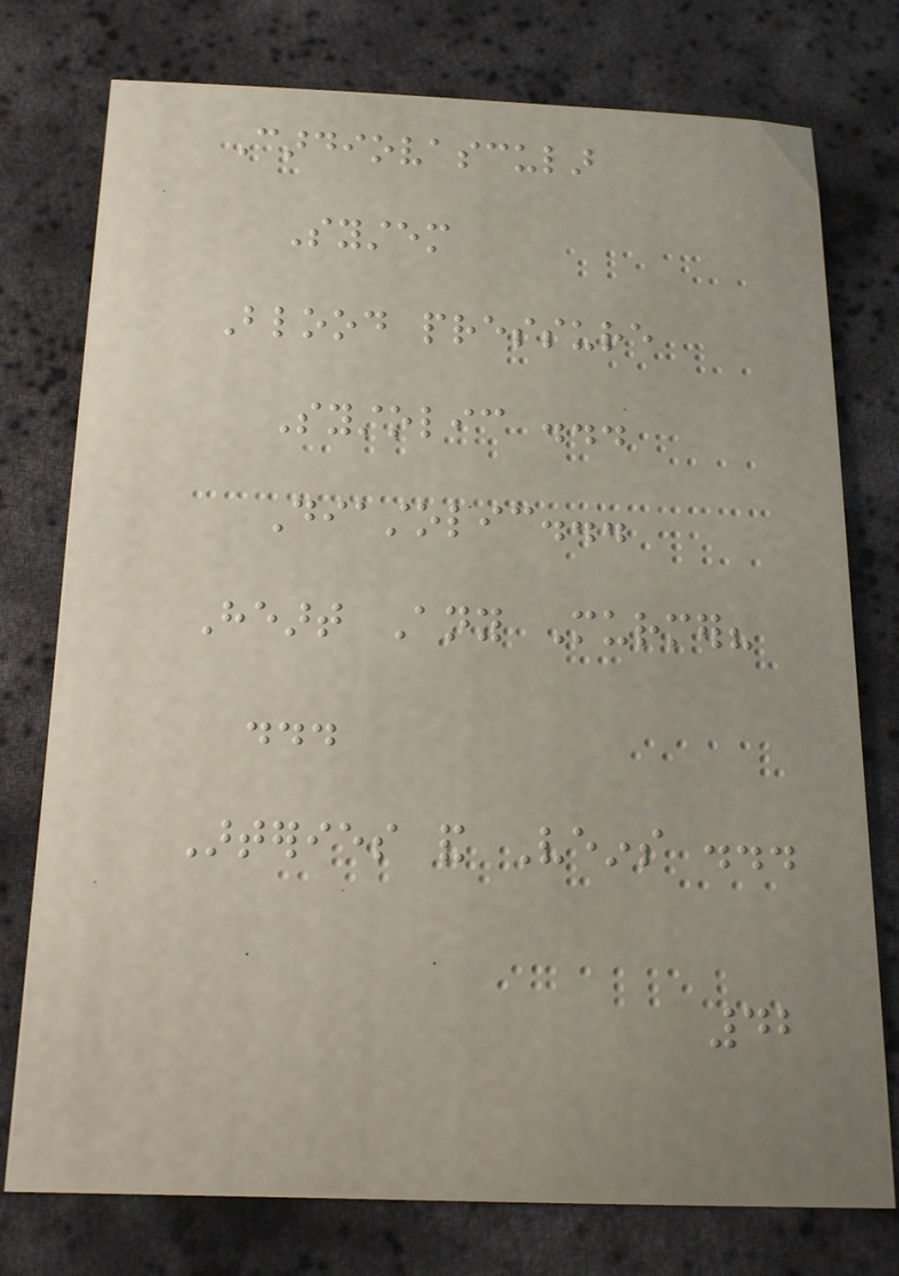Cardiovascular
System
Blood pressure
Systolic ...
Diastolic...
Heart Any Murmer?
...
Arteries and Veins ...
42
